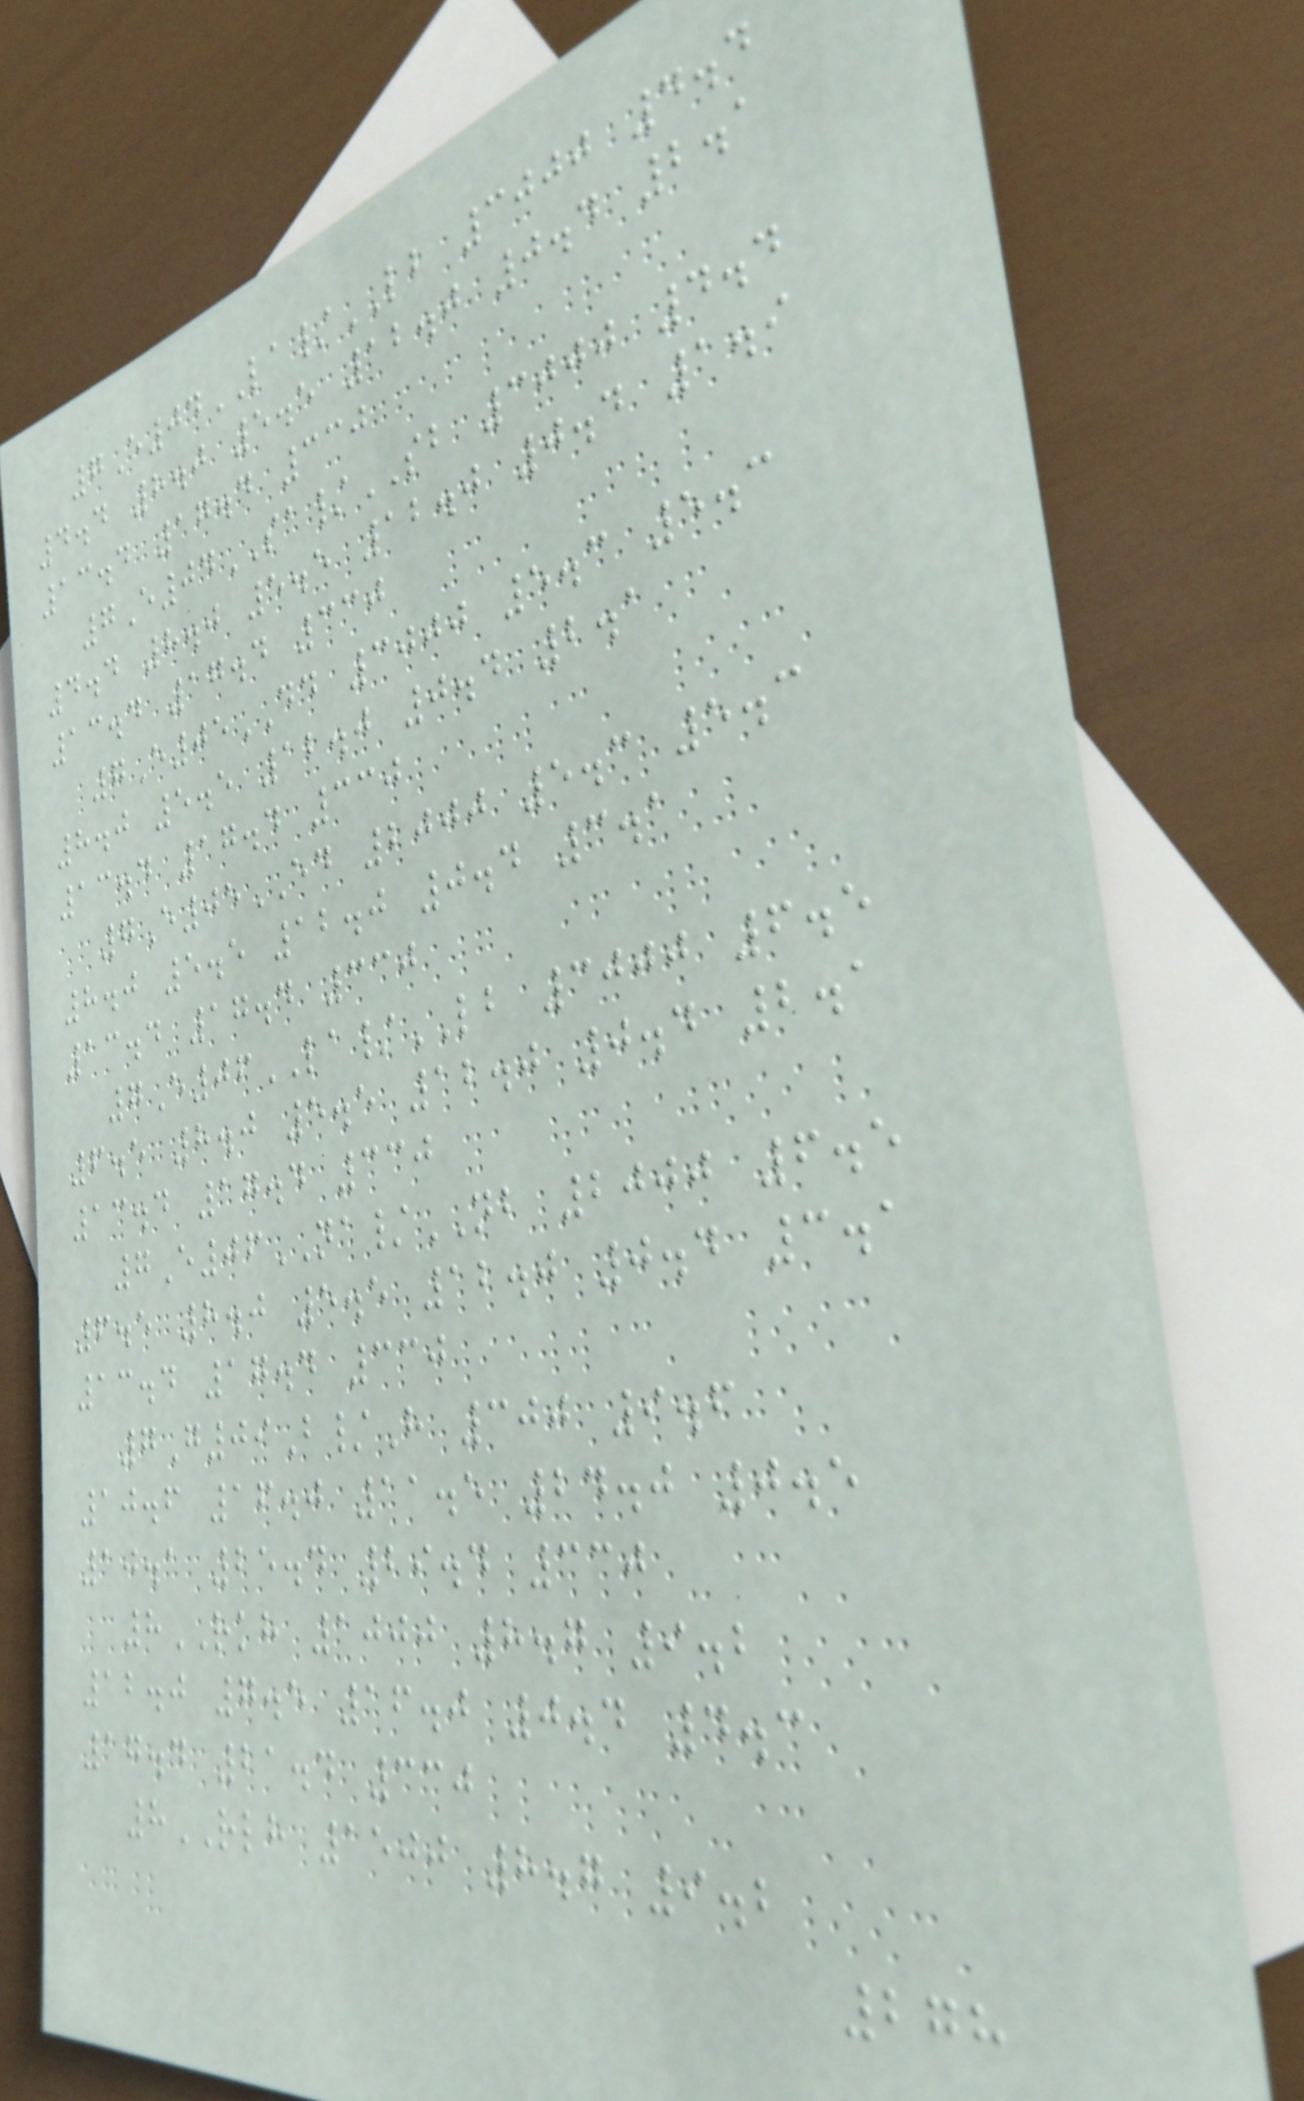7E04LA/LB 3000 4.4
4.4 8.0 5.5 12.0 0.4 2.1
13.4 17.4 330
7E04SA/SB 3000 4.4
4.4 8.0 5.5 12.0 0.4 1.9
13.4 17.4 330
7E05DD 3000 5.3 5.3
8.0 5.5 12.0 0.4 2.1
13.4 17.4 330
7E05ED 2000 5.3 5.3
8.0 5.5 12.0 0.4 3.1
13.4 17.4 330
7E06LA/LB 3000 6.5
6.5 8.0 5.5 12.0 0.4 2.1
13.4 17.4 330
7E06NA/NB 2000 6.5
6.5 8.0 5.5 12.0 0.4 3.1
13.4 17.4 330
7G09B/H 300 9.6
10.6 16.0 11.5 24.0 0.5
10.1 25.4 29.4 330
8RKH 1000 8.7 9.2
12.0 7.5 16.0 0.4 4.3
17.4 21.4 330
8RLH 1500 8.7 9.2
278
